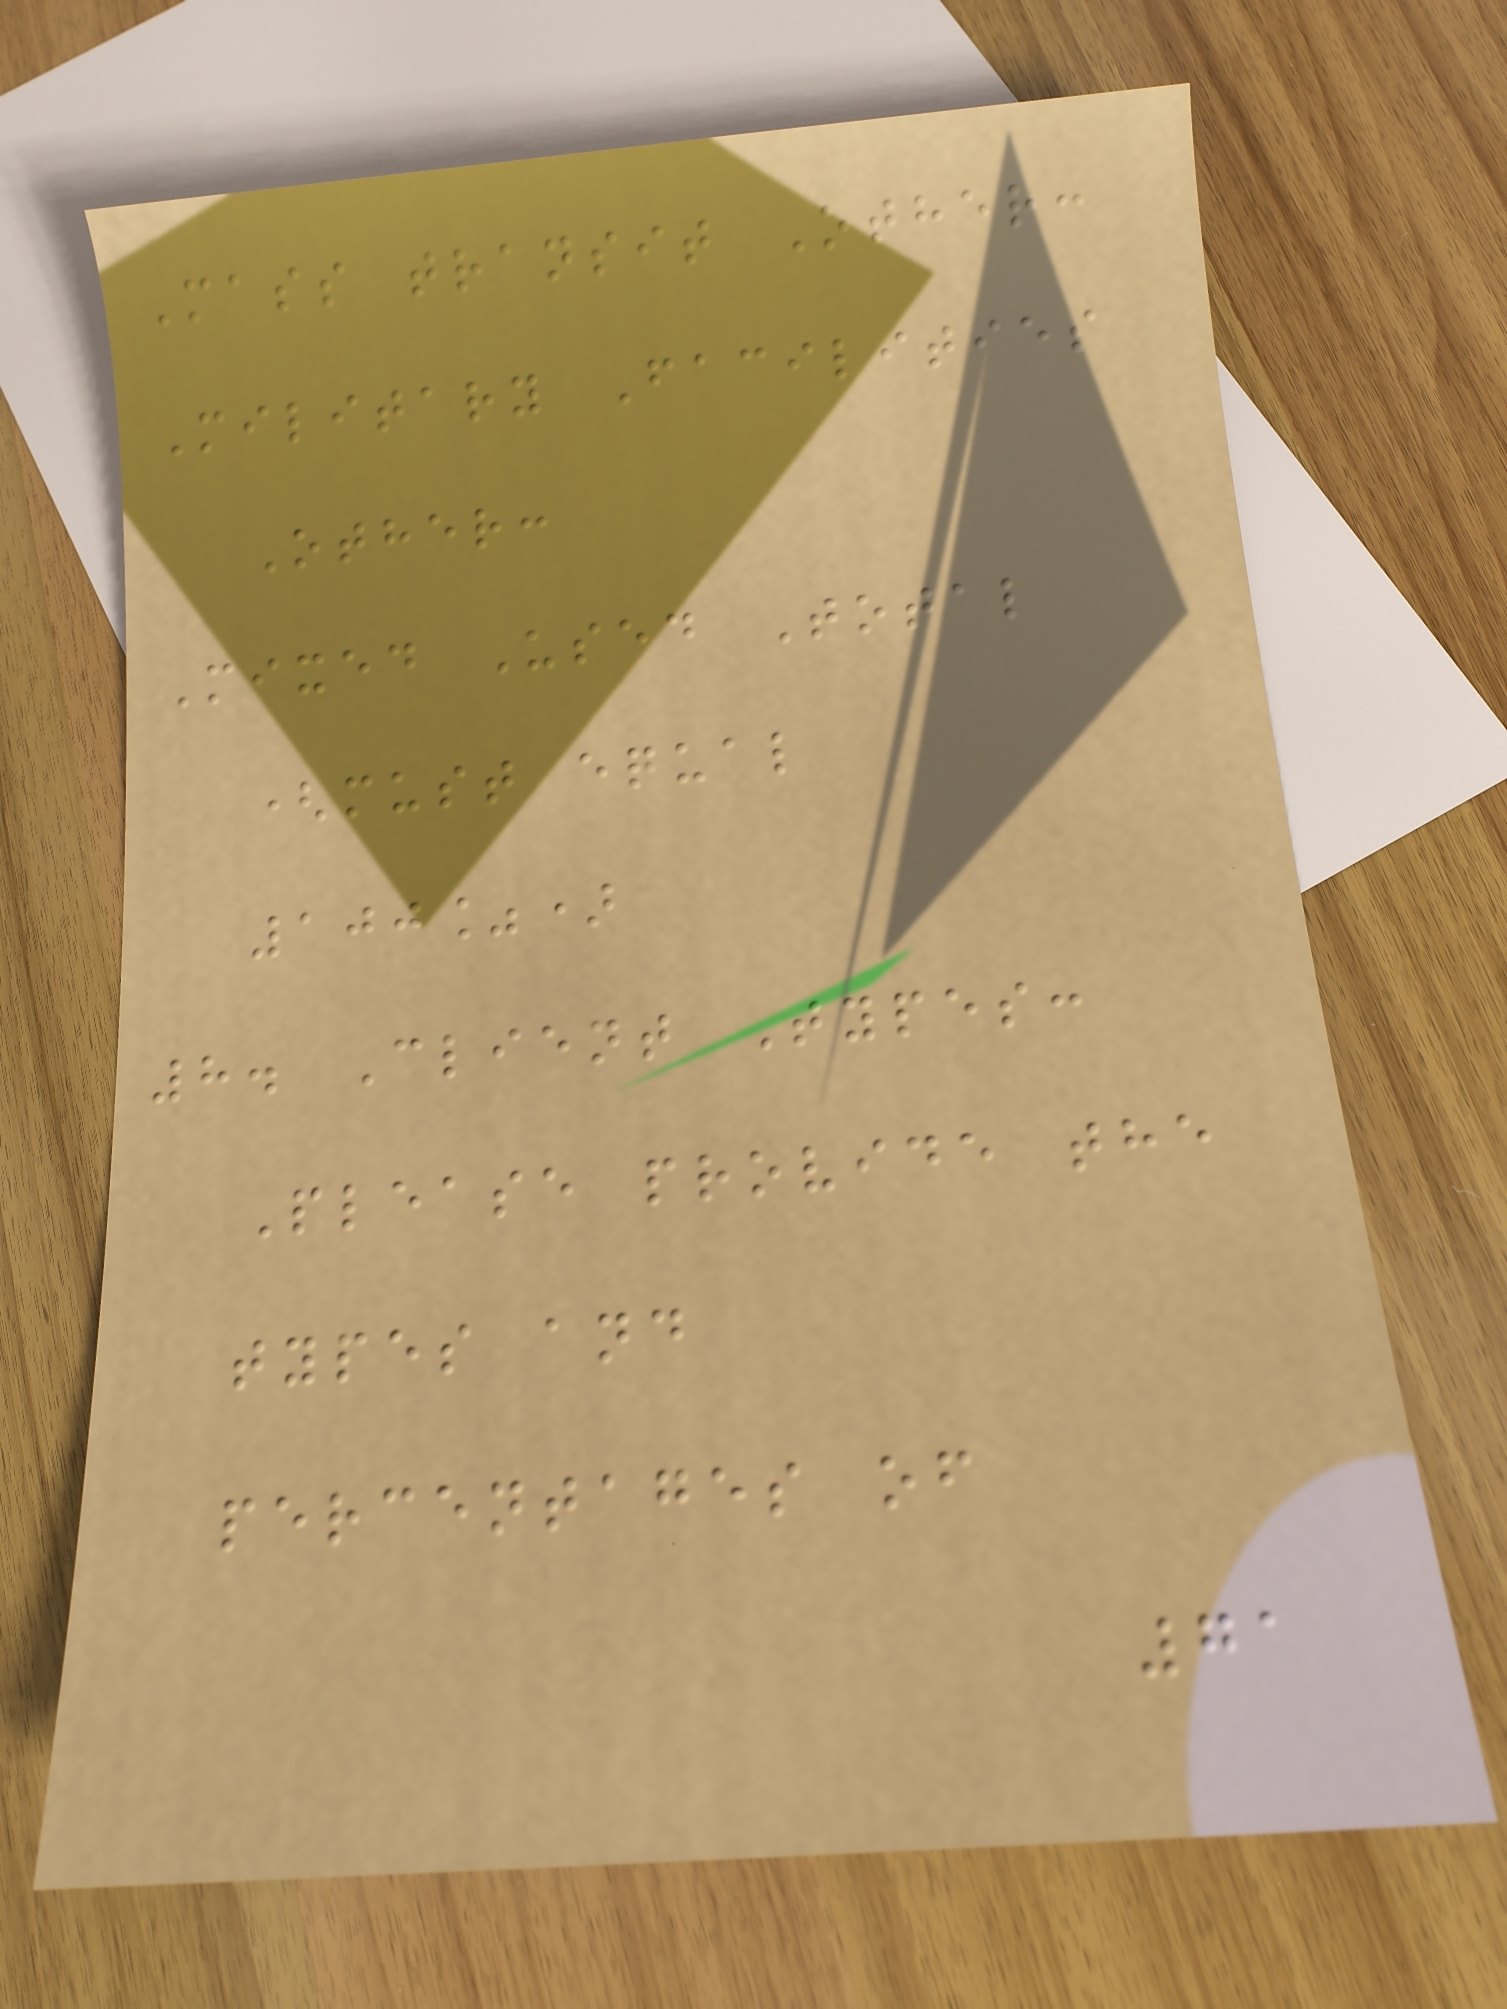Mass transit Other:
Military Facilities
Other:
Mixed Used Total
(must equal
100%)
8. Client Types:
Please provide the
types and
percentages of
71
